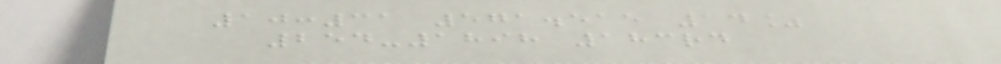10:31 571.515 14%
254-1898 183rd
